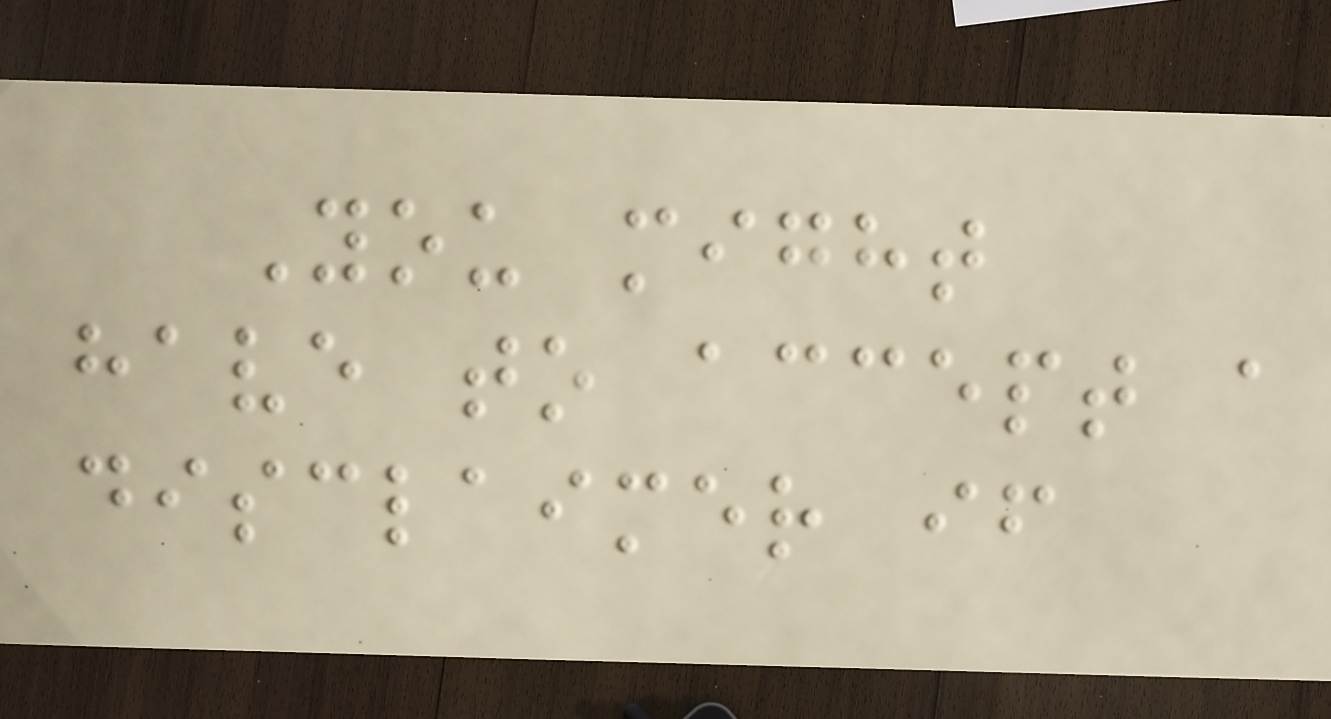You might
have to accept a
disclaimer if
